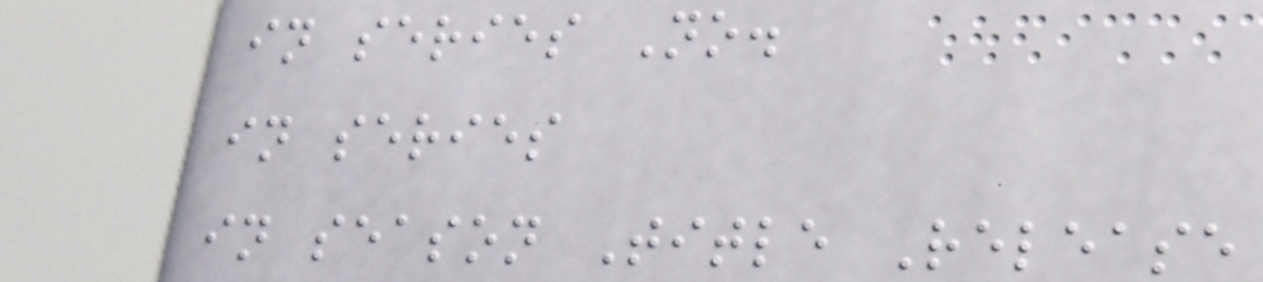in series No.
in series
in season Title Release
